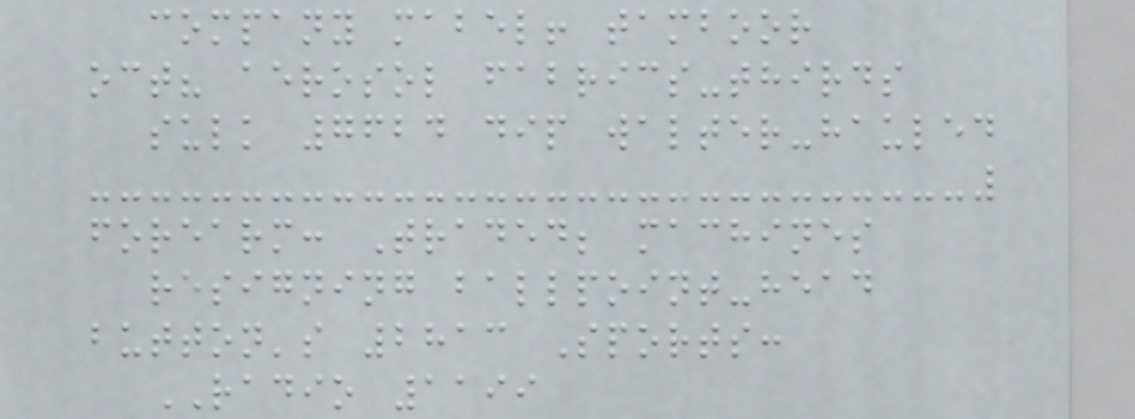company mabel! tamboor
oct? aerosol fabrics-thirds
sulk 7624 dip walter-hauled
forearm: Traded; machines
resigning ballpoint-head
button's 2813 Sports:
RADIO 1199
